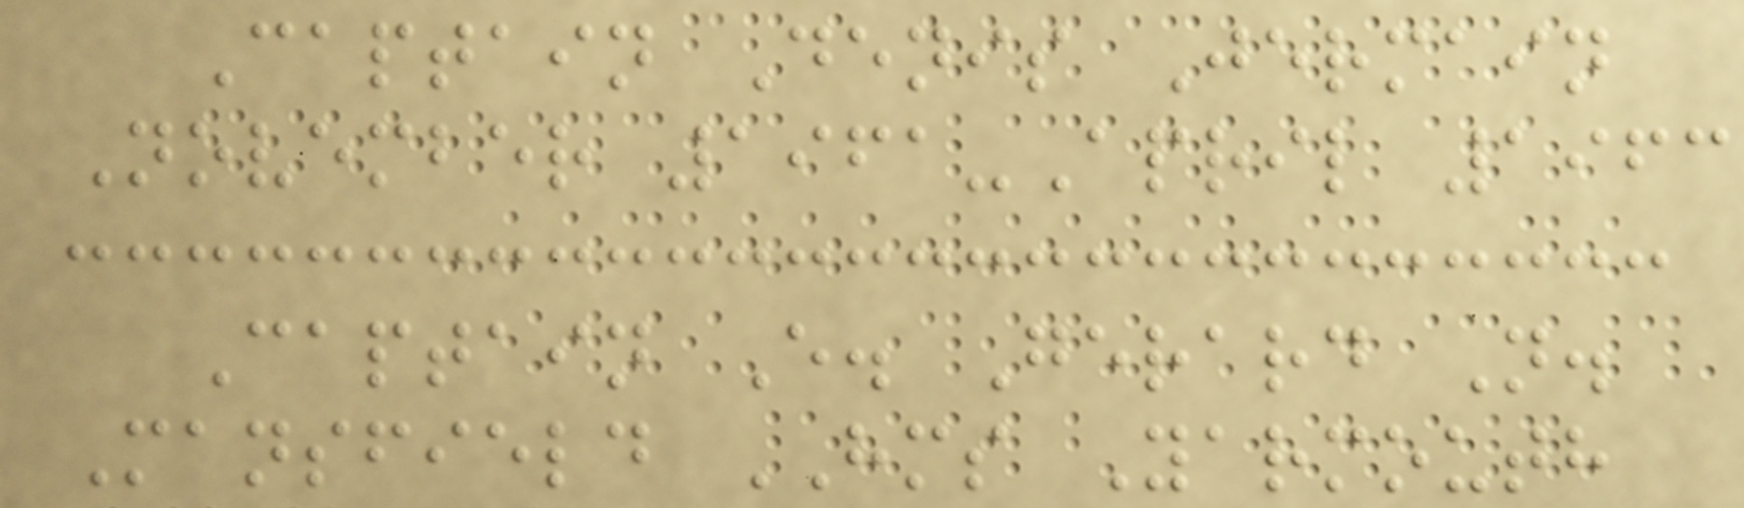Captain Denis Jermain
November 1961-April 1963
Captain E. Gerard N.
Mansfield HMS Yarmouth
